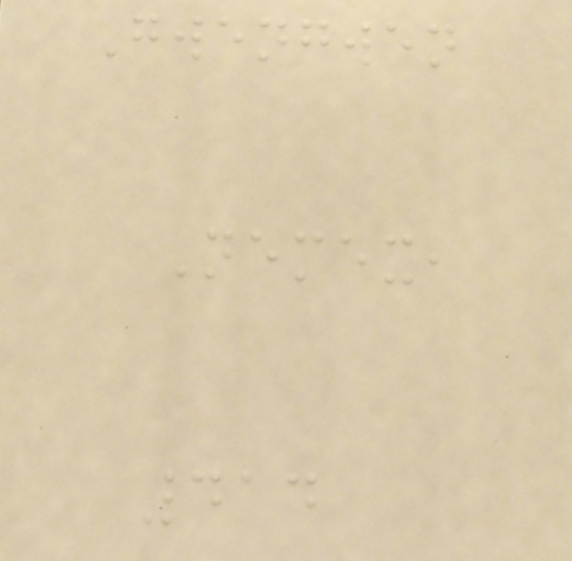Gwengwen
Nemex,
414
